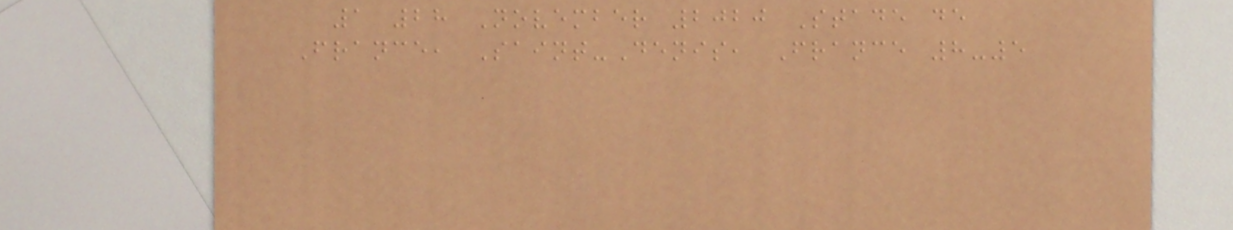1 28 November 2020 Stade de
France, Saint-Denis, France 8-5
